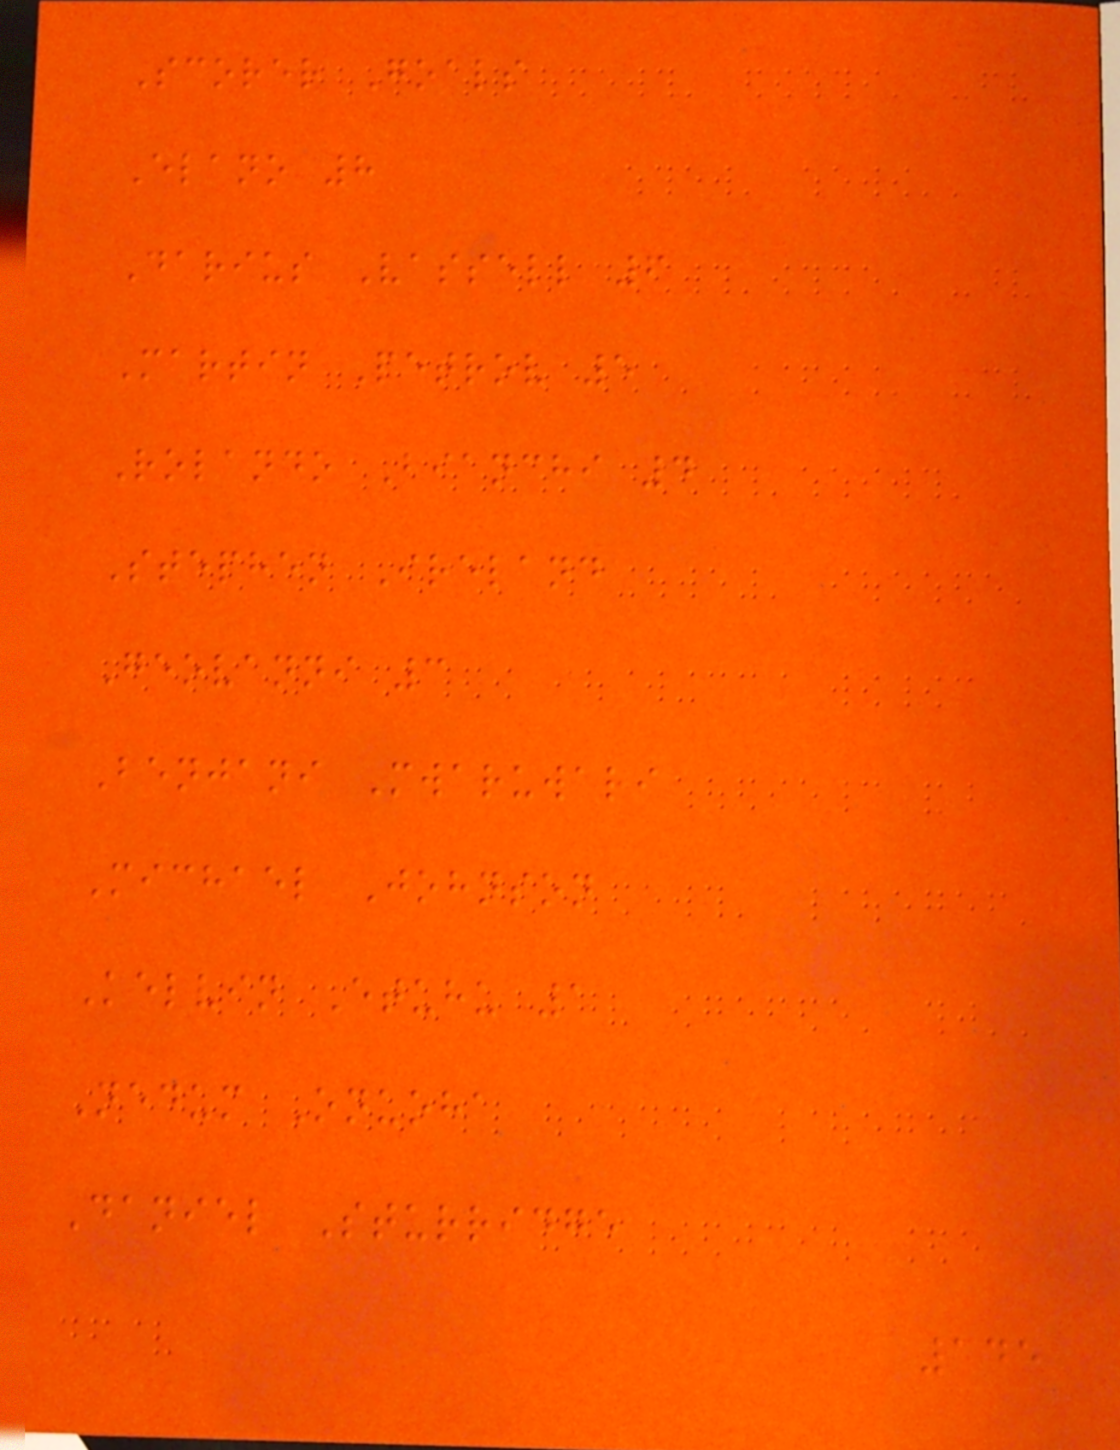Scorer Goals
Elano 8
Darius Vassell 6
Martin Petrov 5
Rolando Bianchi 4
Stephen Ireland
Geovanni 3
Benjani Mwaruwari
Michael Johnson
Kelvin Etuhu 1
Nedum Onuoha
Daniel Sturridge
145
